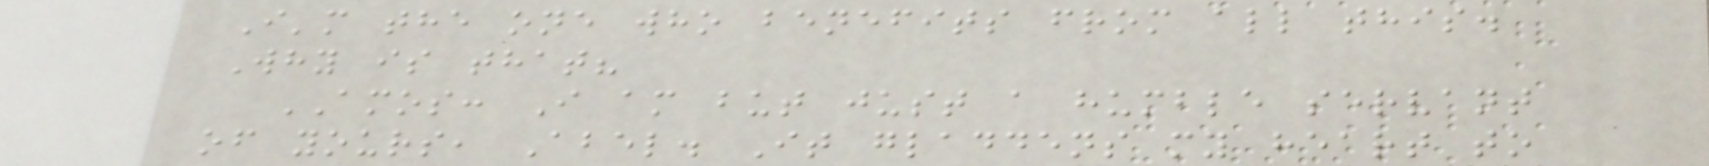I'm the one who benefits from all this.
Why is that?
AMOS: I am but just a humble servant
of yours, Abel. It gladdens my heart to
